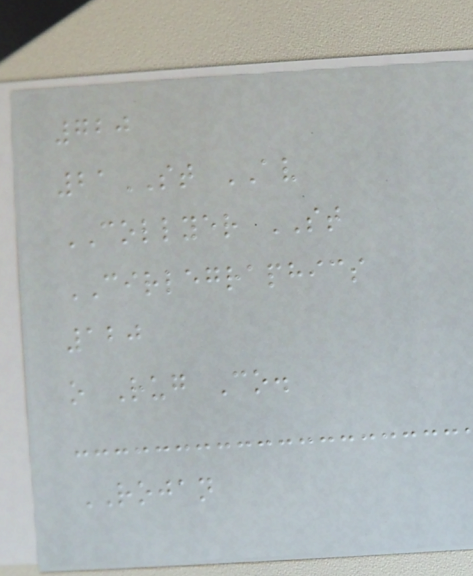720
21ST AV
COLLYER ST
CIRLEGRAPHICS
120
o Rug Co.
ROJAN
